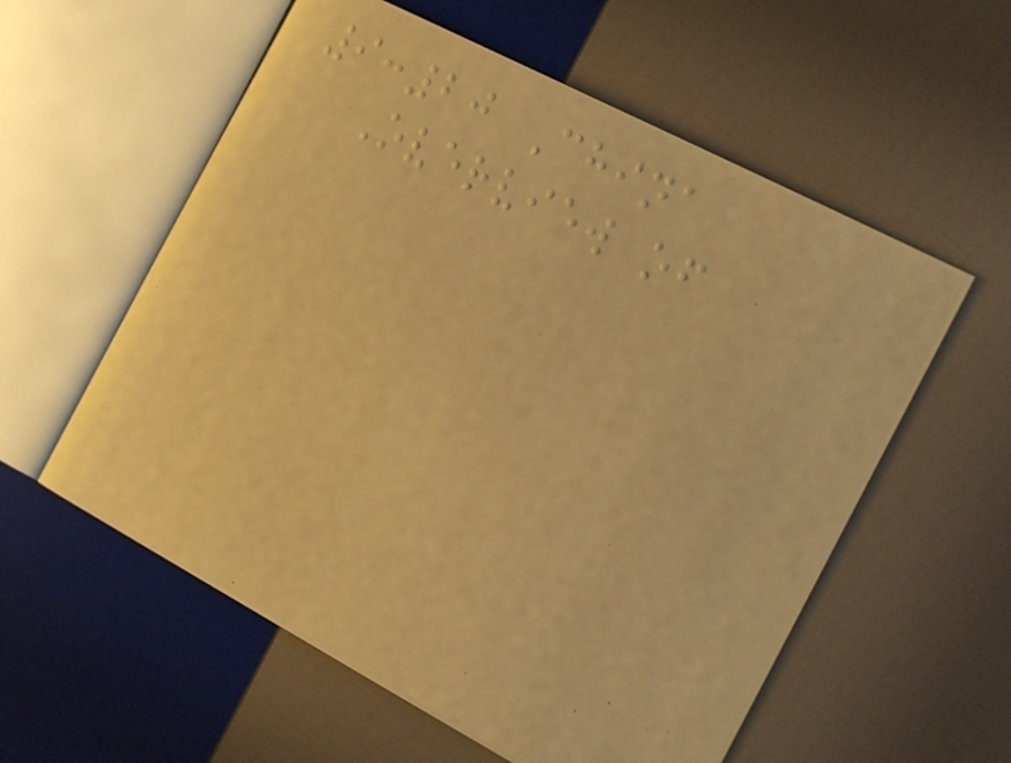9:20 China
Overview of
